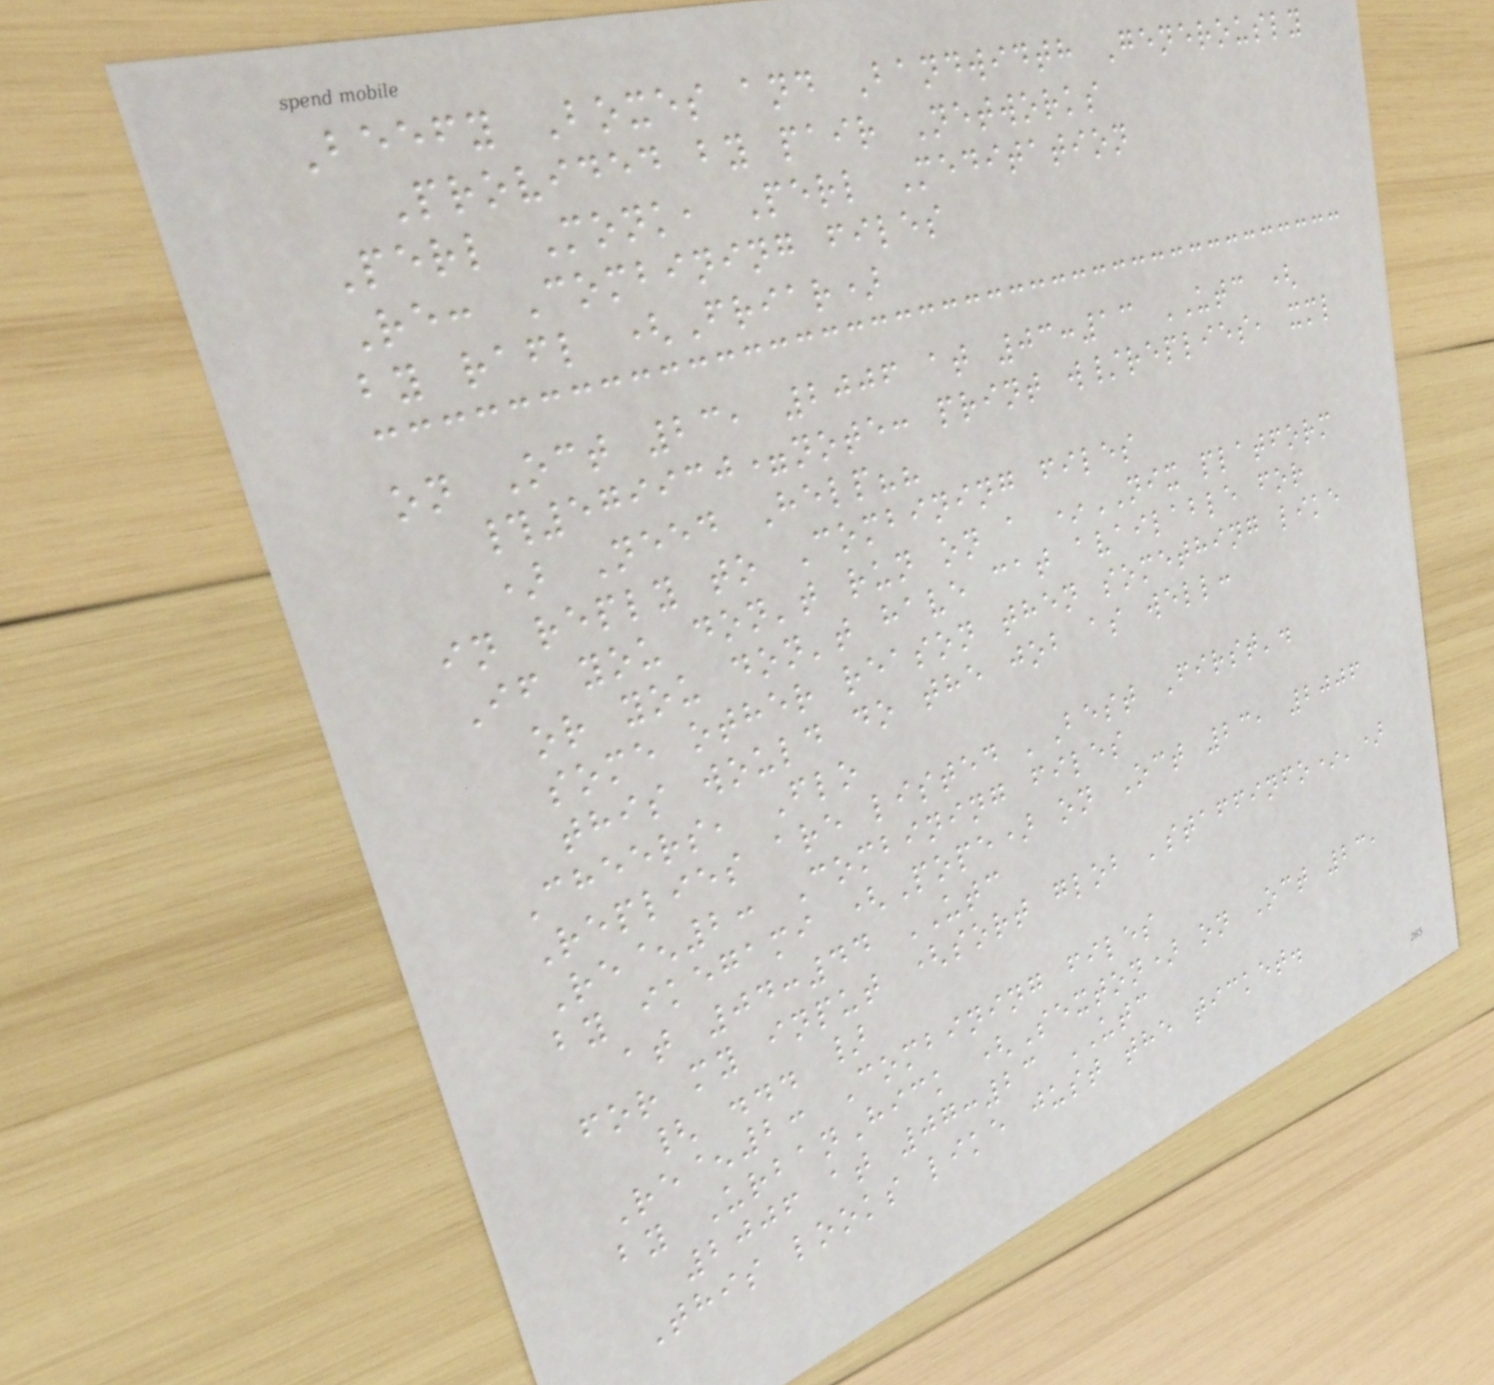Beefy Boxes and Bandwidth Generously
Provided by pair Networks
Perl Monk, Perl Meditation
Re: Combining files
by rafl (Friar)
on Oct 23, 2006 at 03:13 UTC (
#579930=note: print w/replies, xml
) Need Help??
in reply to Combining files
If you don't run on a *NIX platform
or you don't have cat available for
some other reason then something like
this would do the job as well:
Cheers, Flo
Replies are listed 'Best First'.
Re^2: Combining files
by ikegami (Pope) on Oct 23, 2006
at 04:44 UTC
for my input (sort glob 'staffinfo*')
{ ... }
Re^2: Combining files
by UrbanHick (Sexton) on Oct 23,
2006 at 07:23 UTC
This looks like just the ticket.
